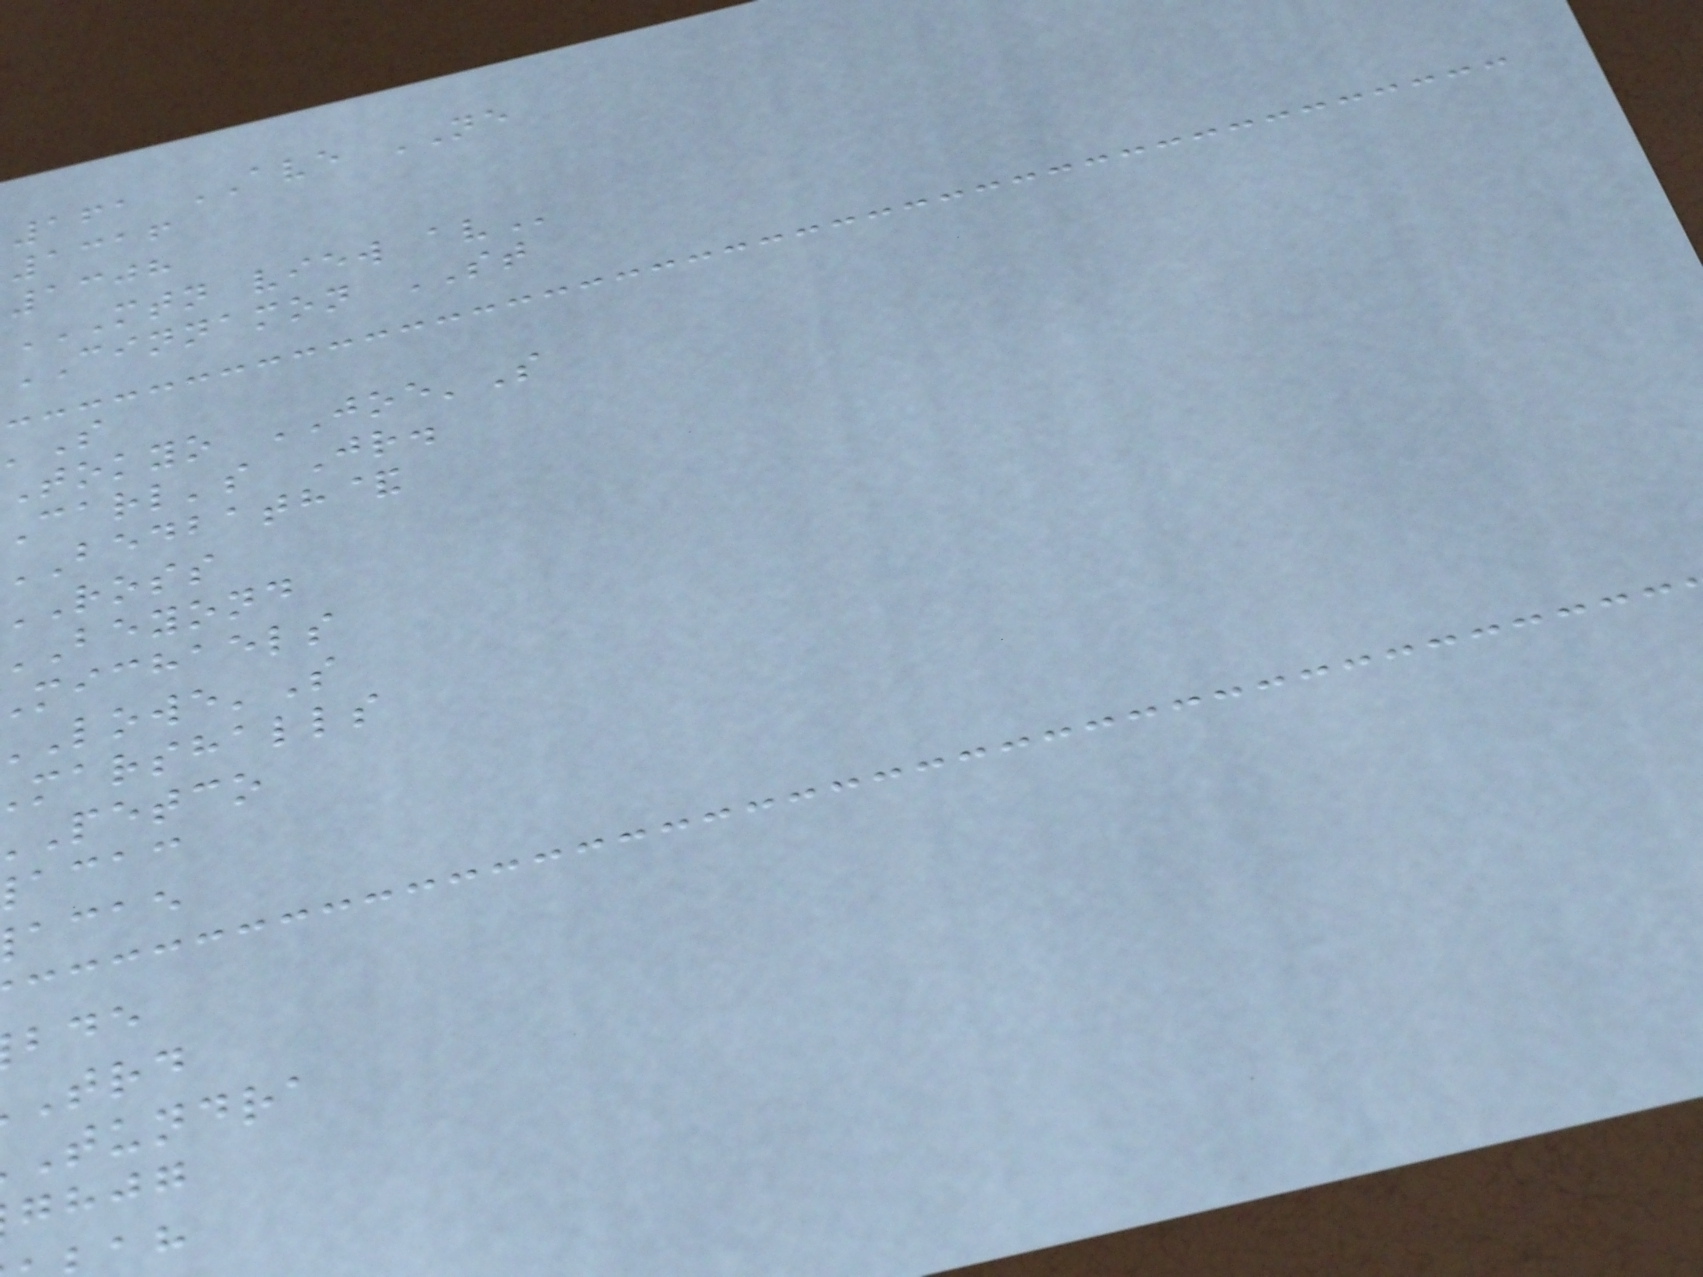161 AVE NE
1316
1308
MTN VIEW AV
CINNAMON ST
'S
Tokyo JOE'S
Carl's Jr.
bedbath&
ross
beyond
michaels
marshalls
petco
acac
acae
tundra
ghjg
